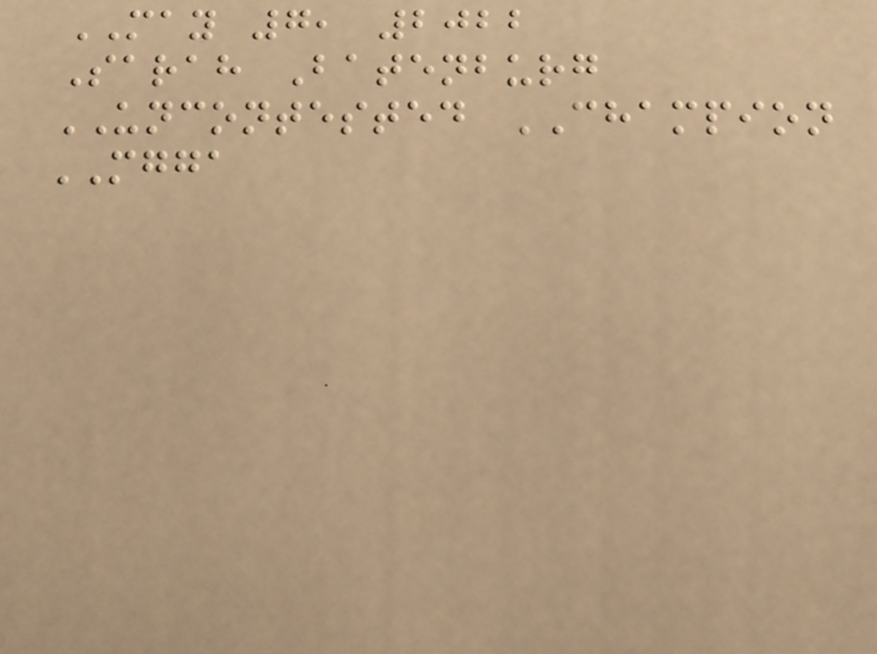MAY 7, 2022
Sarah Batenburg
UNCONTESTED CHAMPION
MGGA
